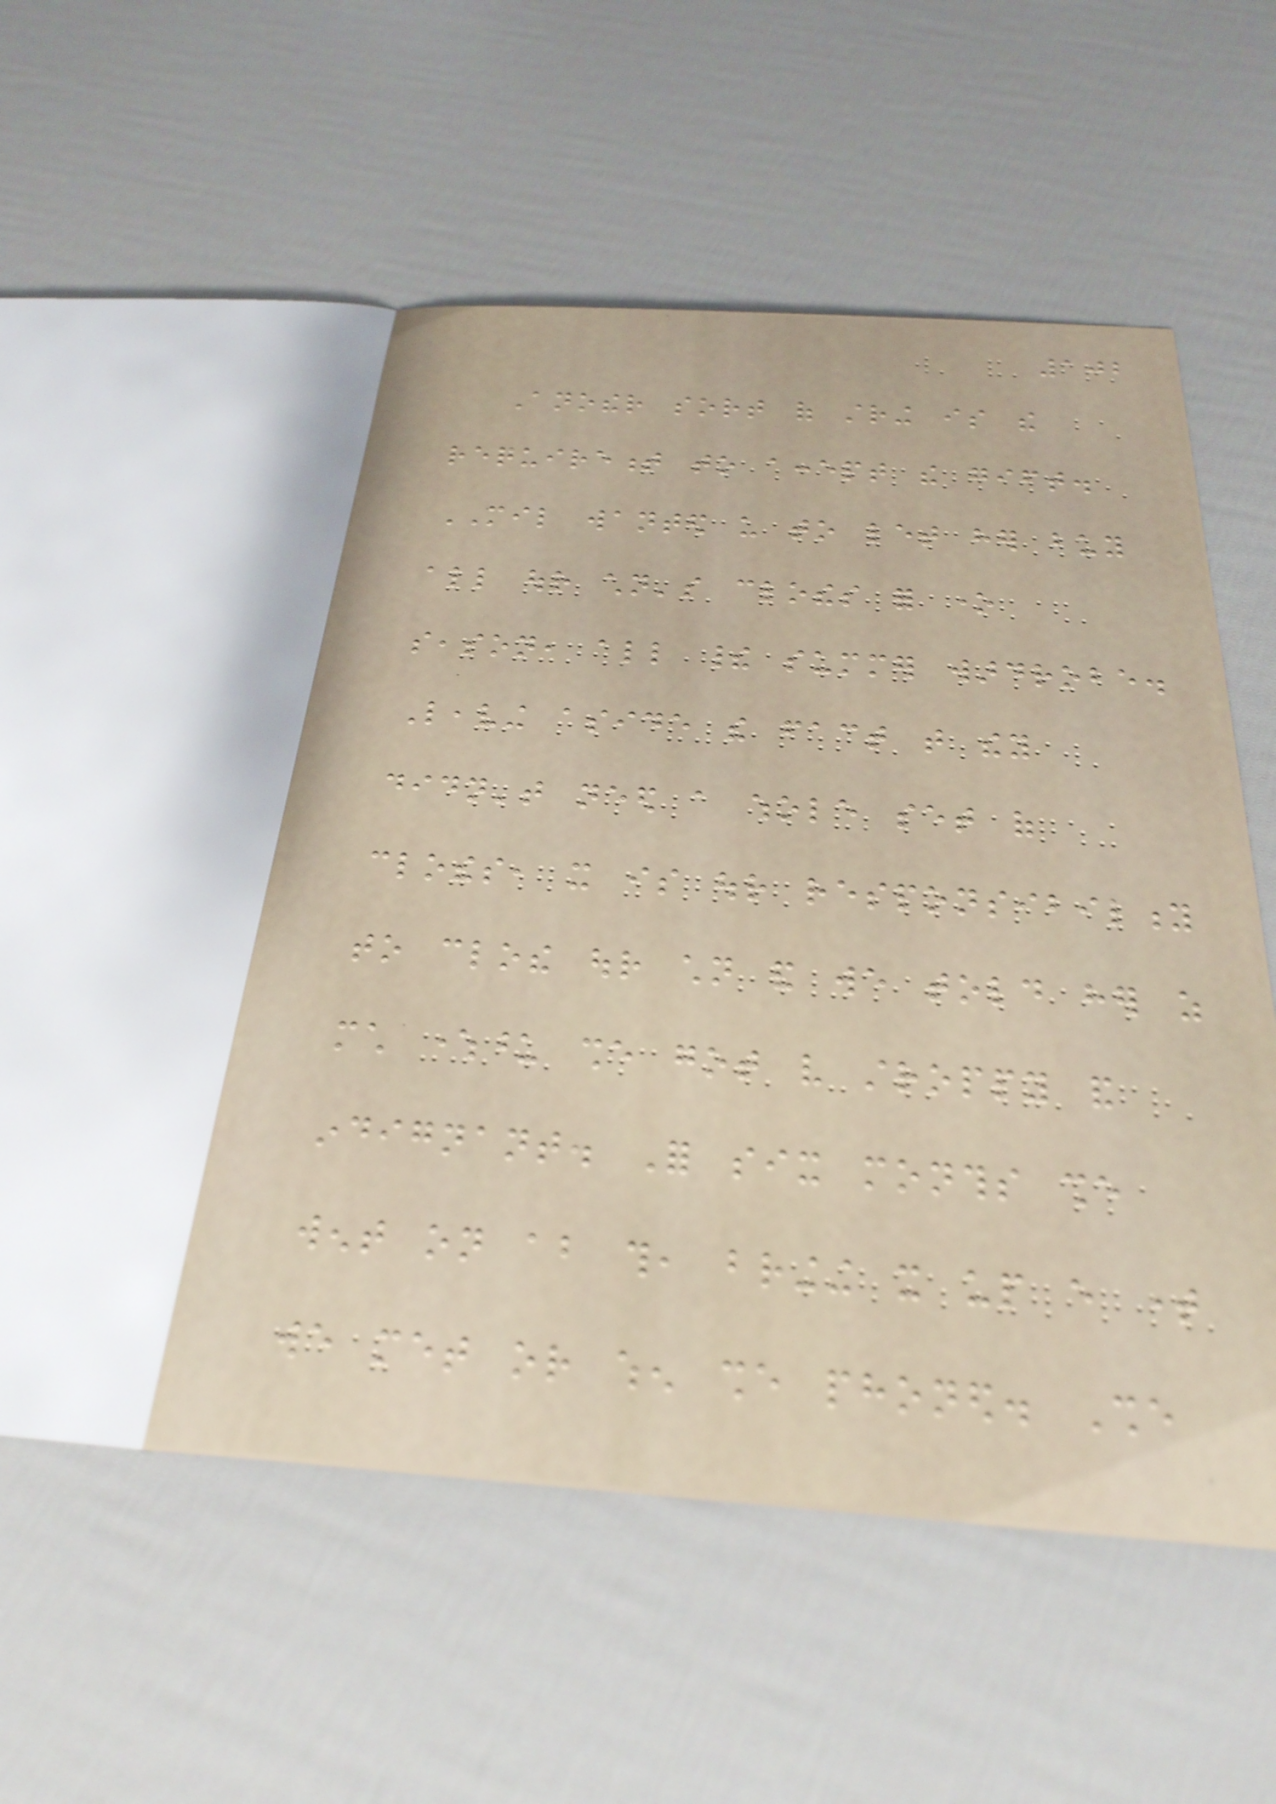102
Another sort of string is the
requirement to accept the gift.
MIL wanted us to let her buy
all our children's clothes for one
season, all their summer wardrobe.
Leaving aside the fact that they
didn't need a whole set of
clothes, it is our responsibility
to clothe our children and we told her as
much whereupon she got very stroppy and
indignant. For six months she
went on about this, bringing it up every time
we met or when she phoned. She
